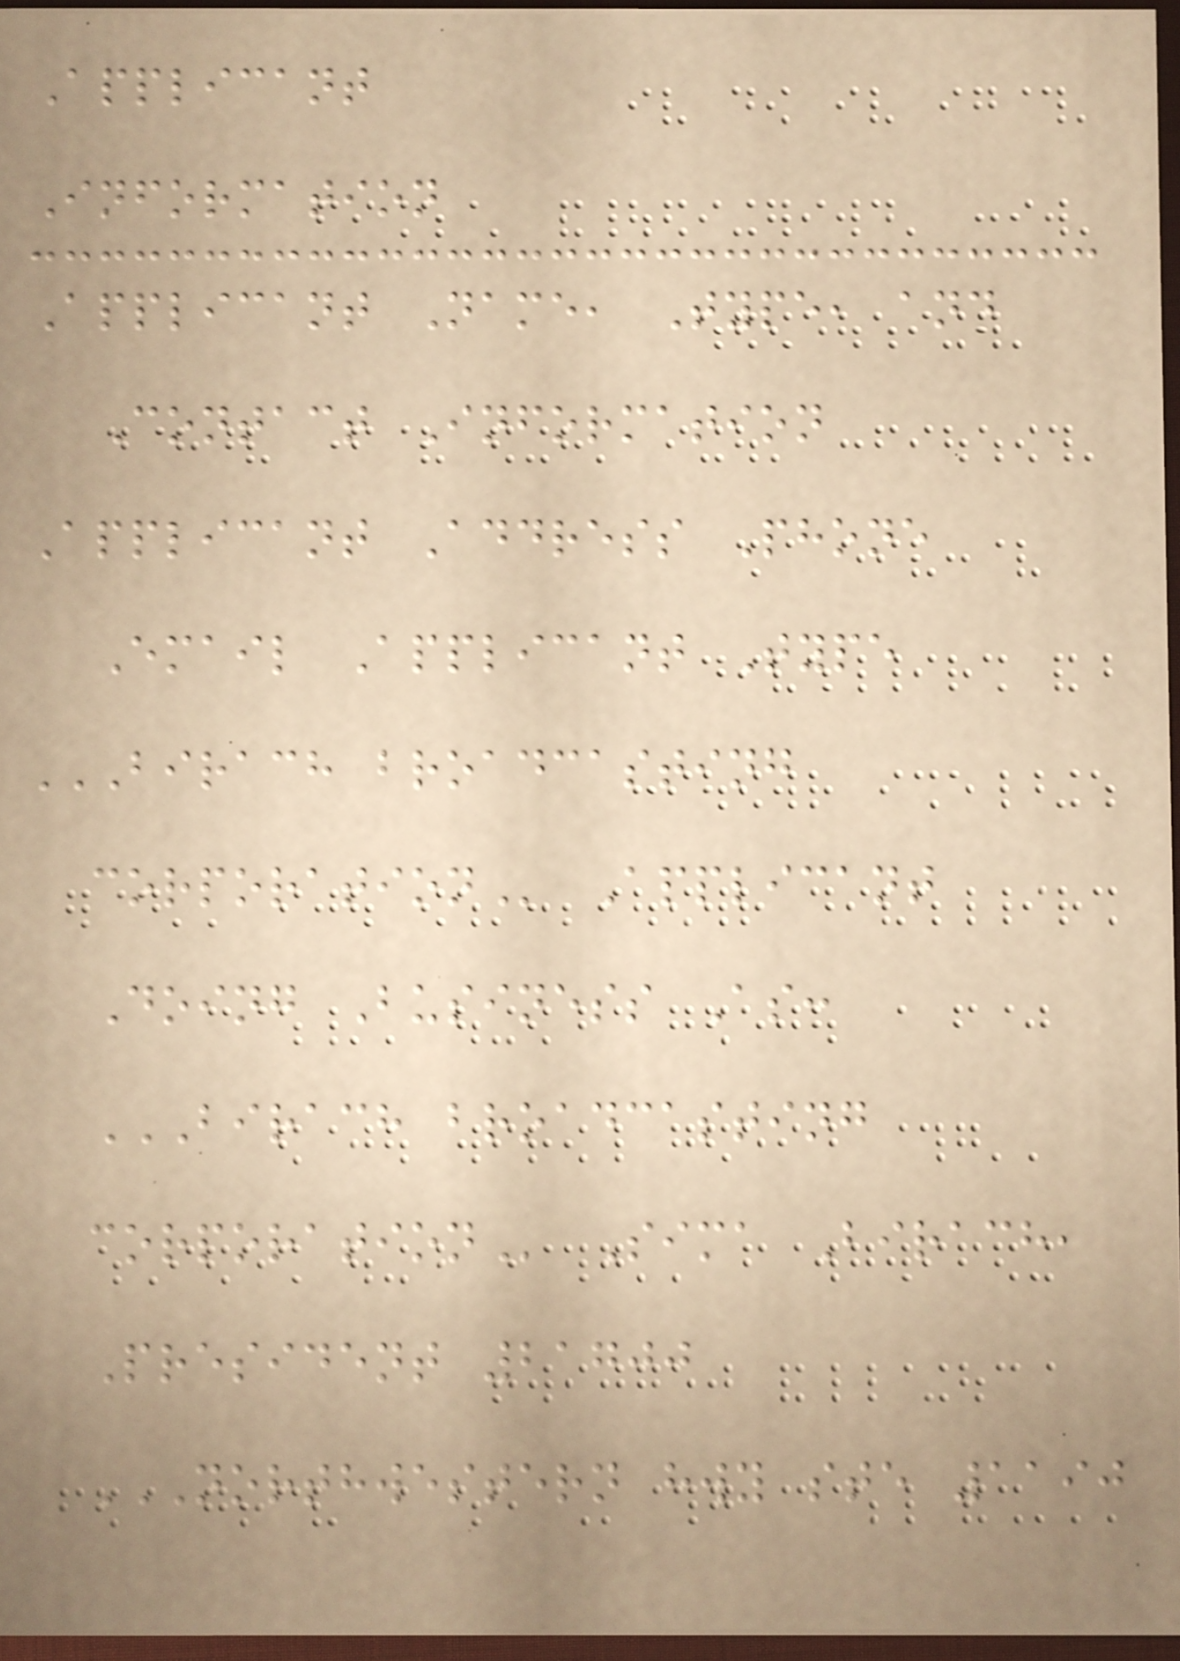Applicant
Information
Applicant Name, Type, and
Contact Information
Applicant Address Phone
Email Applicant Type
BIRACH BROADCASTING
CORPORATION Applicant
Doing Business As:
BIRACH BROADCASTING
CORPORATION Sima Birach,
President 21700
NORTHWESTERN HWY STE 1190
